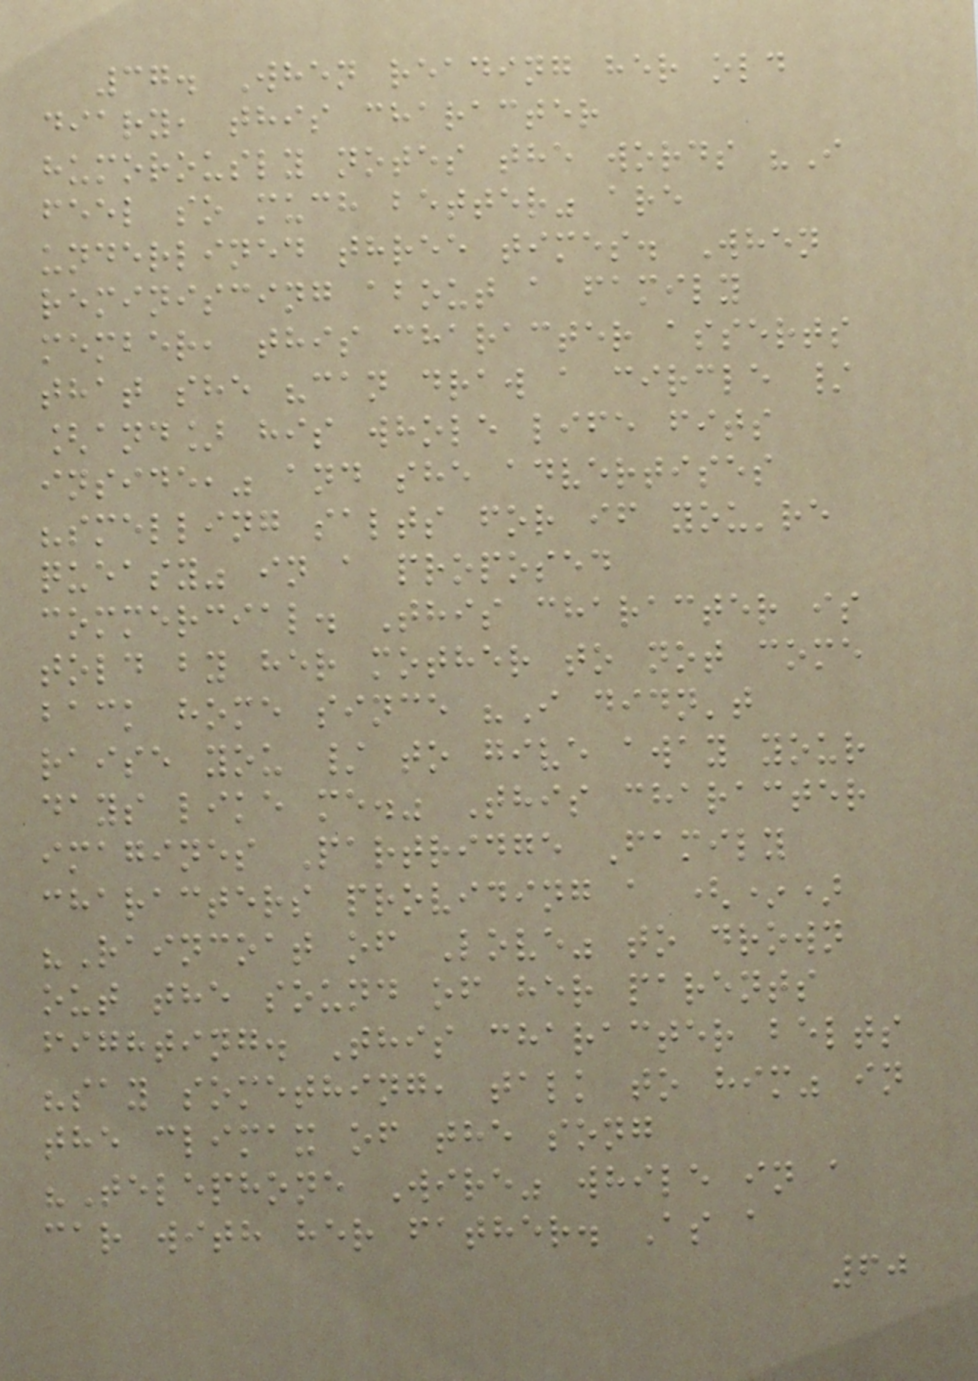37. When reading her old
diary, this character
humorously notes the words "I
feel so much better" are
underlined three times. When
reminiscing about a family
member, this character asserts
that she "can draw a circle /
[and] his whole life fits
inside," and she advertises
"smelling salts for if you're
queasy" in a proposed
commercial. This character is
told by her mother to not come
back home since "I didn't
raise you / to give away your
days like me." This character
imagines Partridge Family
characters providing a (*)
"Raincoat of Love" to drown
out the sound of her parents
fighting. This character belts
"say something, talk to him" in
the climax of the song
"Telephone Wire" while in a
car with her father. As a
60
